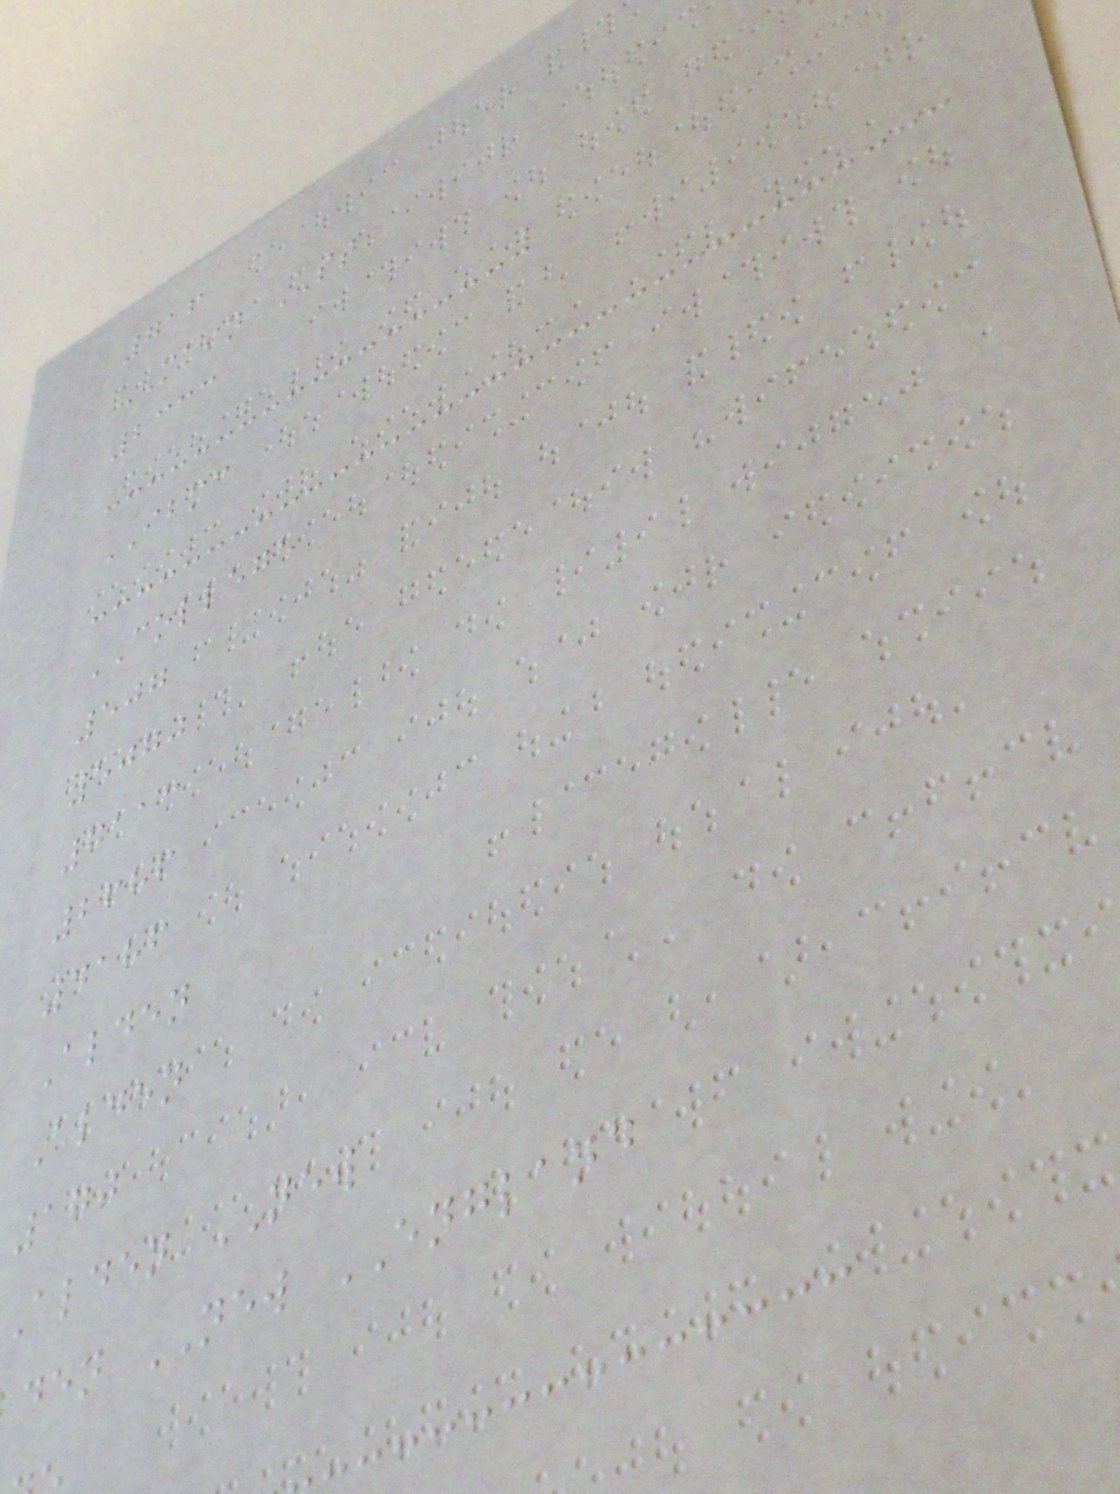716
MAIN ST
2333
IBMC
COLLEGE
507
5070
7113
2686
4186
Alden
Alden
170
Alden NEW
den NEW ENGLAND
